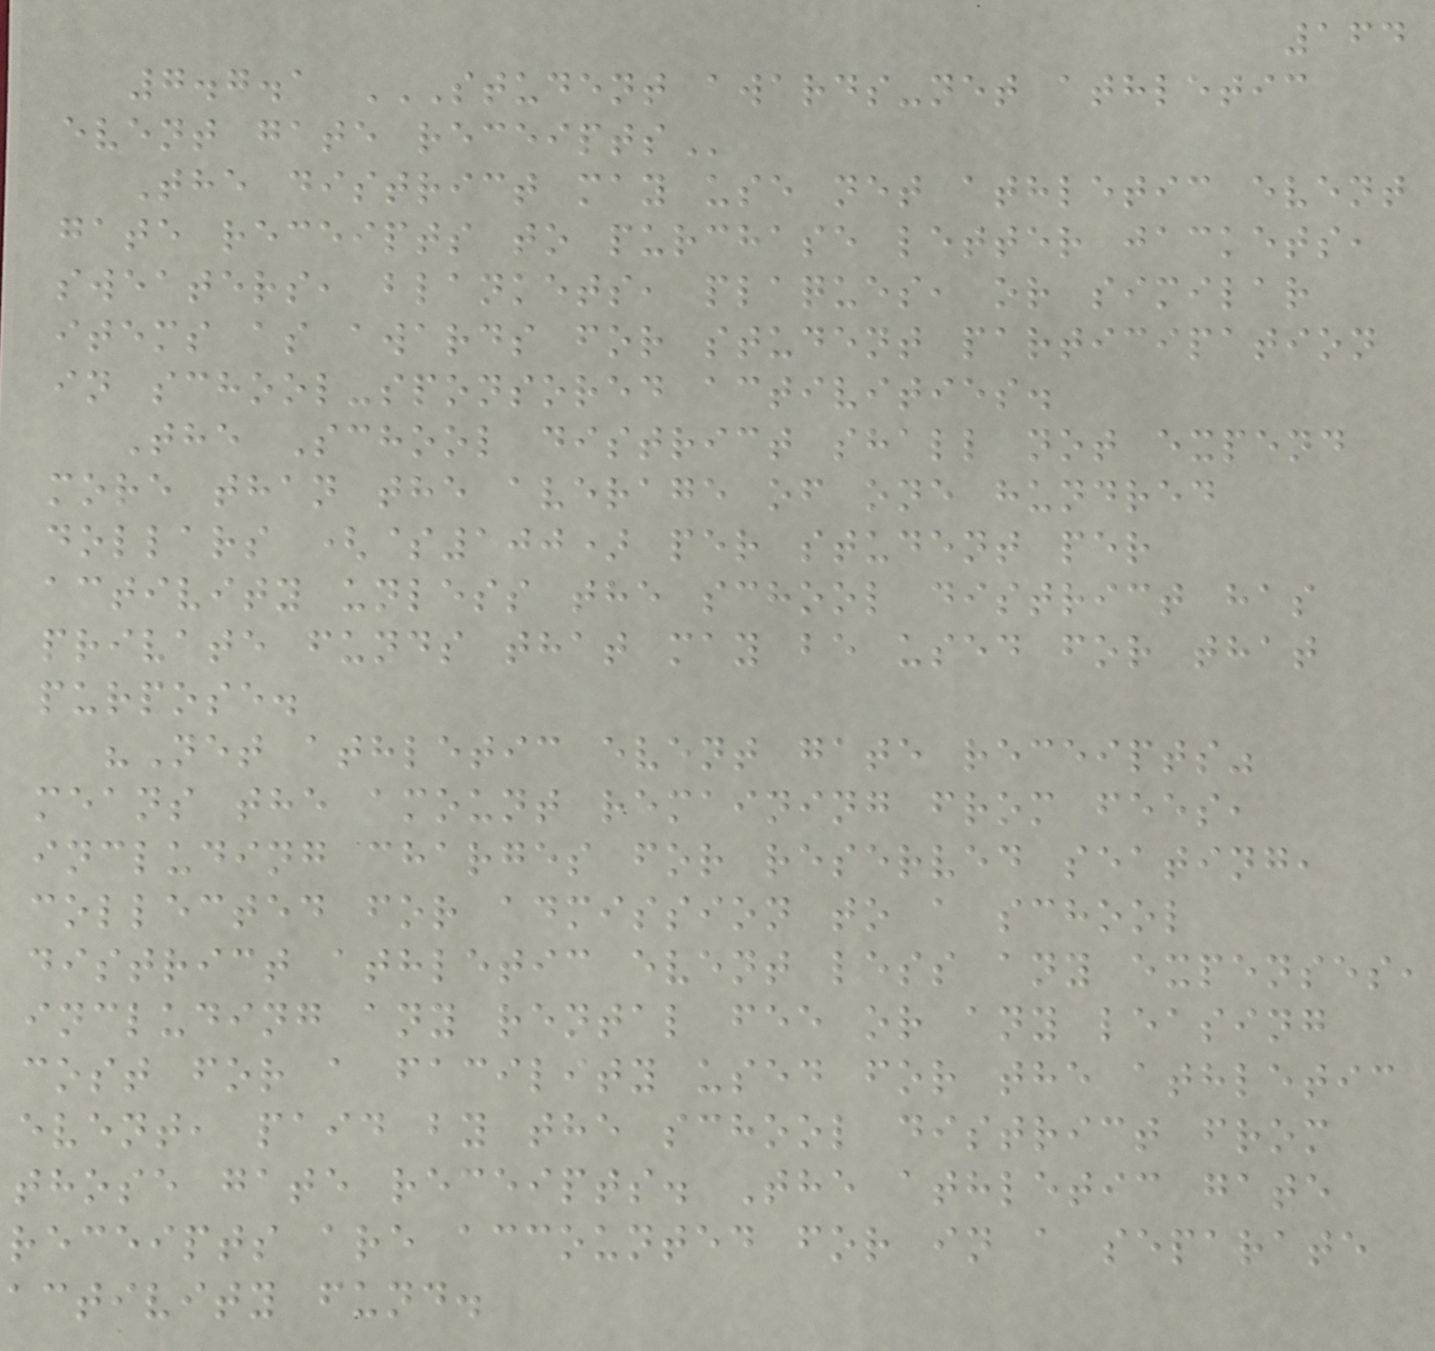164
7.7.1 STUDENT AWARDS-NET ATHLETIC
EVENT GATE RECEIPTS
The district may use net athletic event
gate receipts to purchase letter jackets,
sweaters, blankets, plaques, or similar
items as awards for student participation
in school-sponsored activities.
The School district shall not expend
more than the average of one hundred
dollars ($100) per student per
activity unless the school district has
private funds that may be used for that
purpose.
"Net athletic event gate receipts"
means the amount remaining from fees,
including charges for reserved seating,
collected for admission to a school
district athletic event less any expenses,
including any rental fee or any leasing
cost for a facility used for the athletic
event, paid by the school district from
those gate receipts. The athletic gate
receipts are accounted for in a separate
activity fund.
